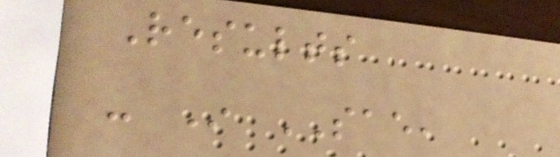Results
- In SAE,
